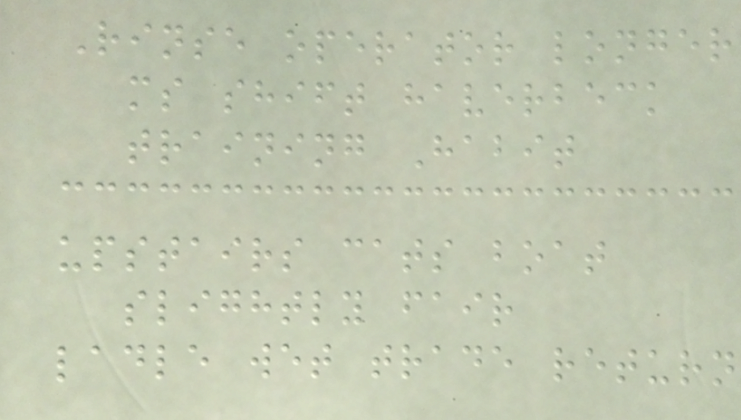Rinse operator longer
ms shift haverbeck
training Habit
upstairs cats boat
slightly fair
ladle wet trade return
